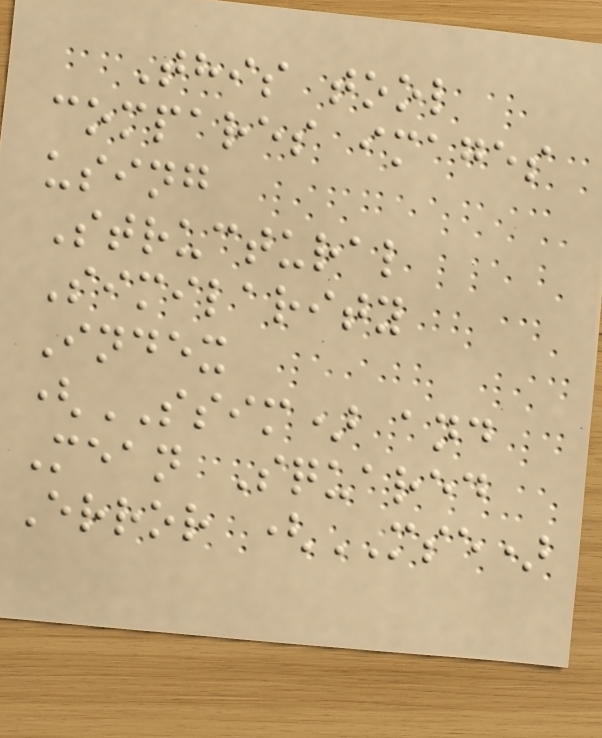This tool
compares images
using
Structural
Similarity
Index
(SSIM) and
Mean Squared
Error (MSE)
